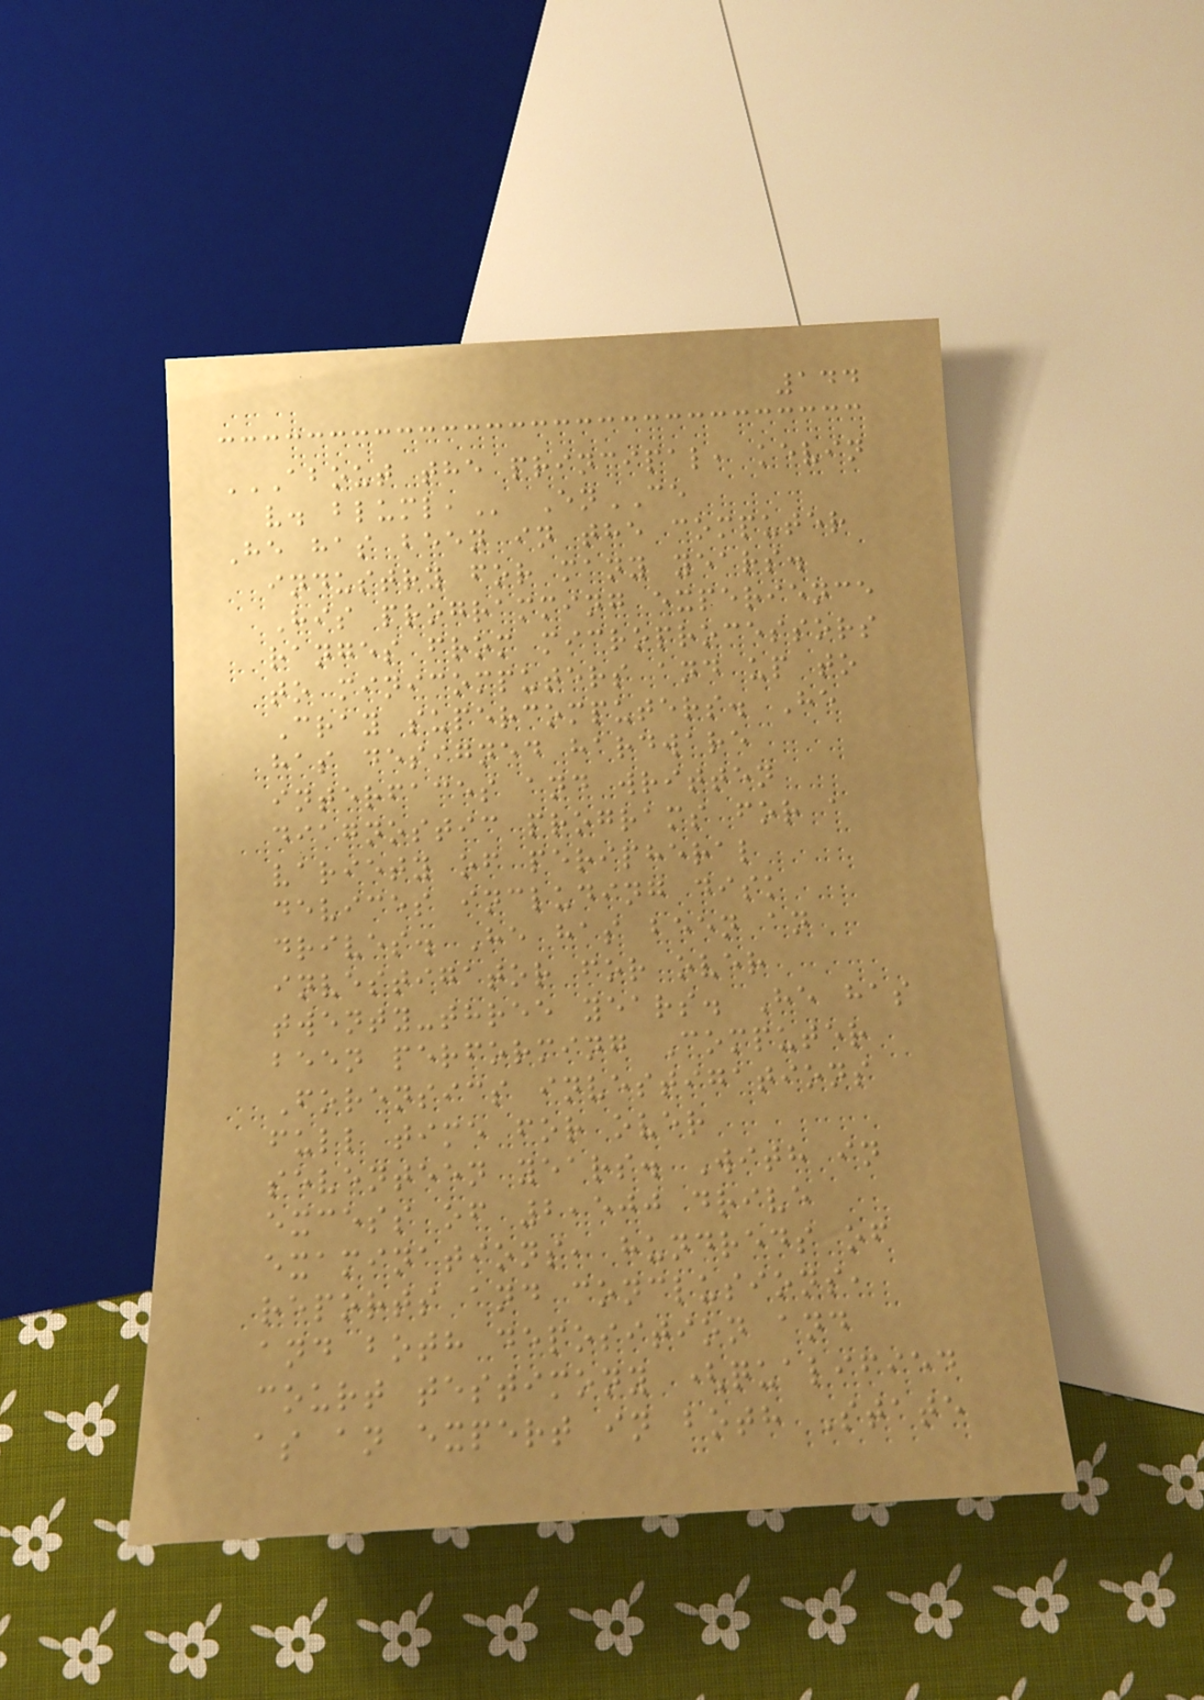144
ABOUT THE PRINCIPAL, KEVIN
V. BLUML, EnCE
He has been in the computer
industry for many years.
His programming experience
ranges from microprocessors
to minicomputers and up to
Cray supercomputers. He
has designed hardware
interfaces and written
diagnostic programs for a
variety of peripheral
devices including disk
drives. He has been an
investigator for over
twenty-three years. He has
been performing Computer
Forensics investigations
full time for over
seventeen years. With in
excess of 2,500 drive
examinations, hundreds of
reports and conclusions,
and both deposition and
court testimony (qualified
as an expert in both State
